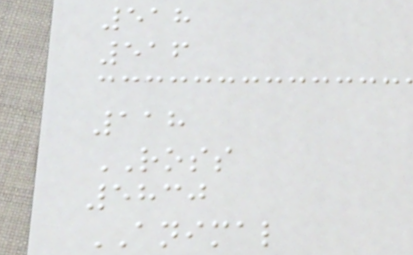518
516
118
ROSS
5830
ANIMAL
